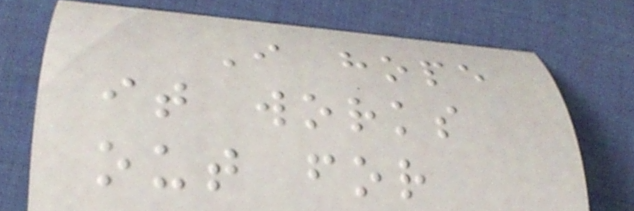I hope
it works
out for
